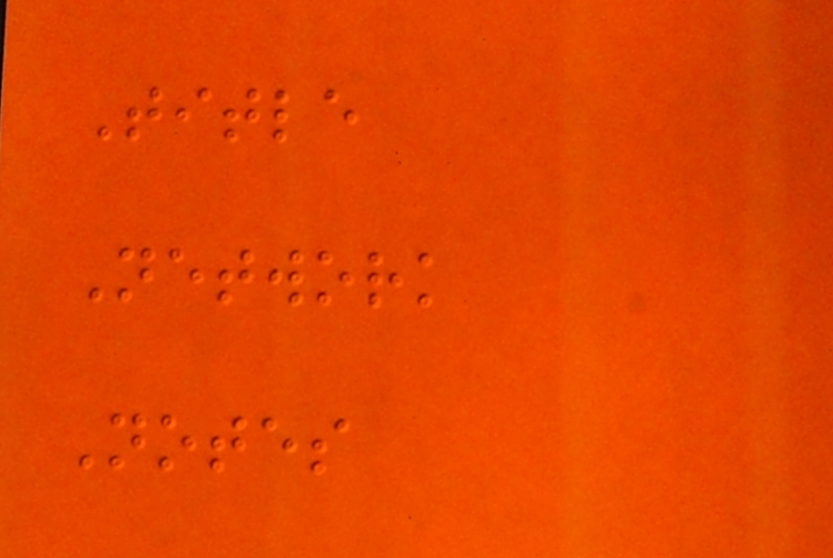Title
Network
Notes
